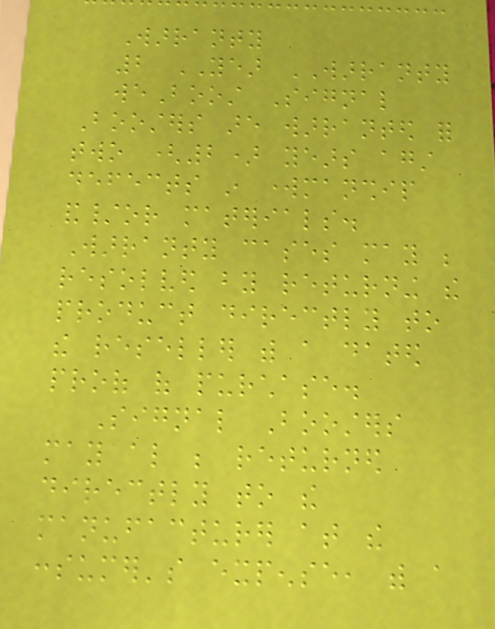Warranty
2 YEAR WARRANTY
weBoost Signal
Boosters are warranted for
two (2) years against
defects in workmanship
and/or materials.
Warranty cases may be
resolved by returning the
product directly to
the reseller with a dated
proof of purchase.
Signal Boosters
may also be returned
directly to the
manufacturer at the
consumer's expense, with a
